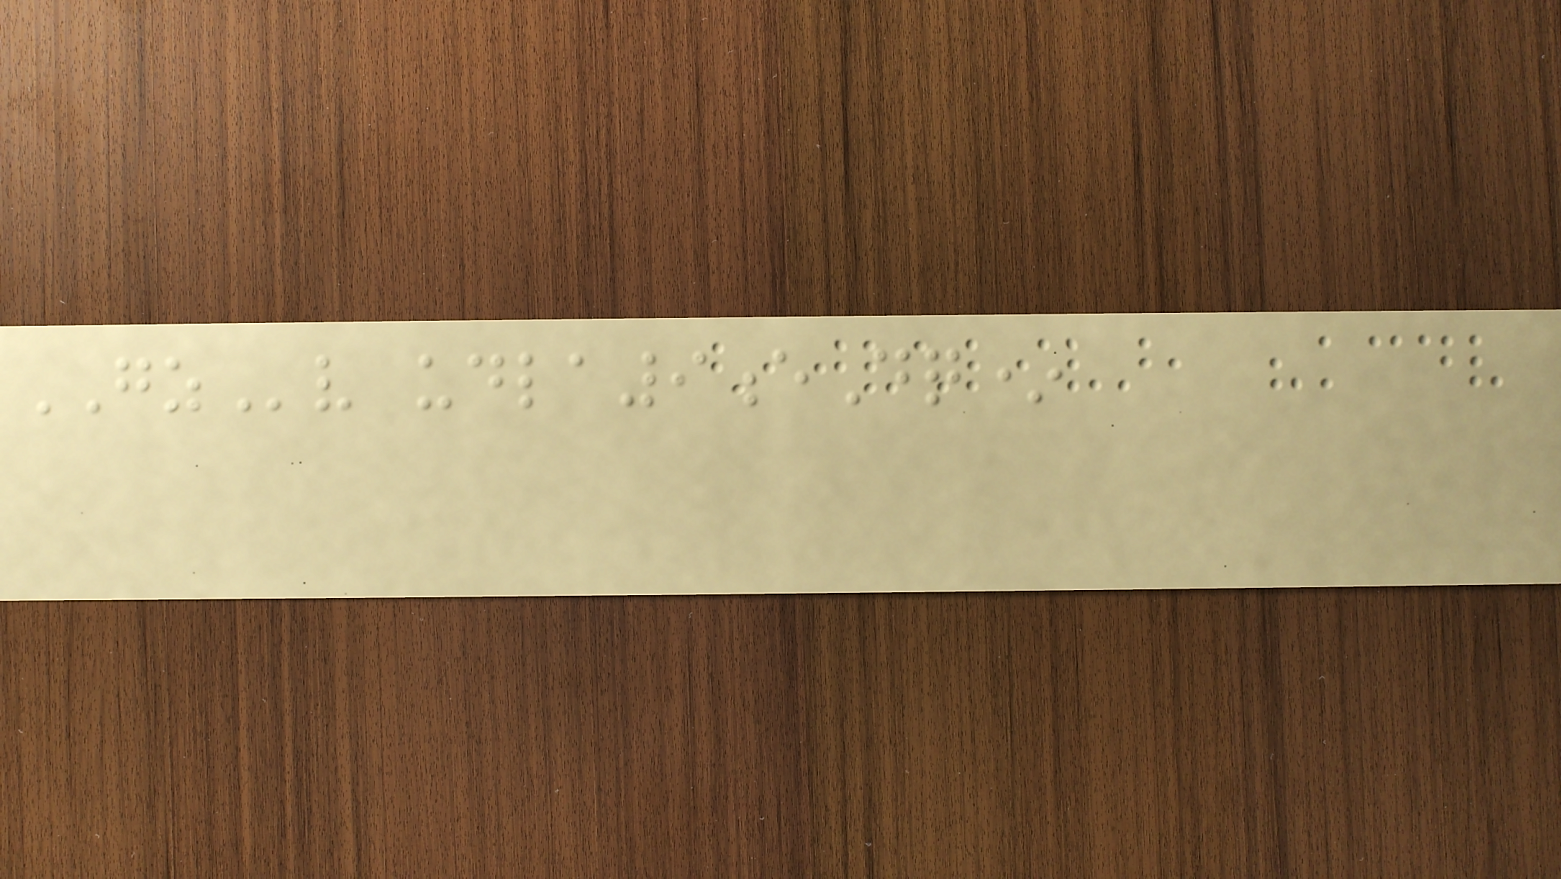GZv udla9eDq*
